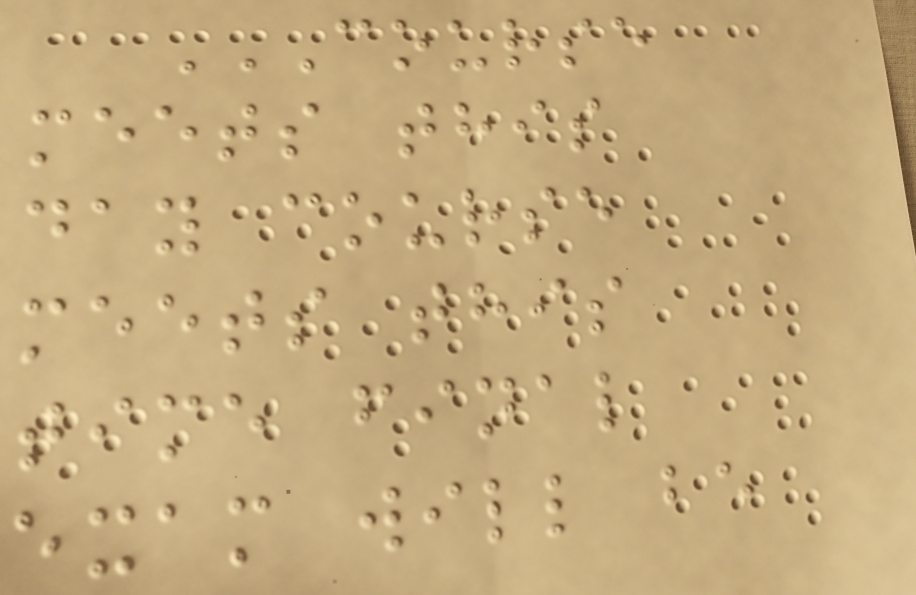COURSE
MEETS THIS
DAY COURSE
MEETS THIS
TIME FINAL
EXAM WILL BE
